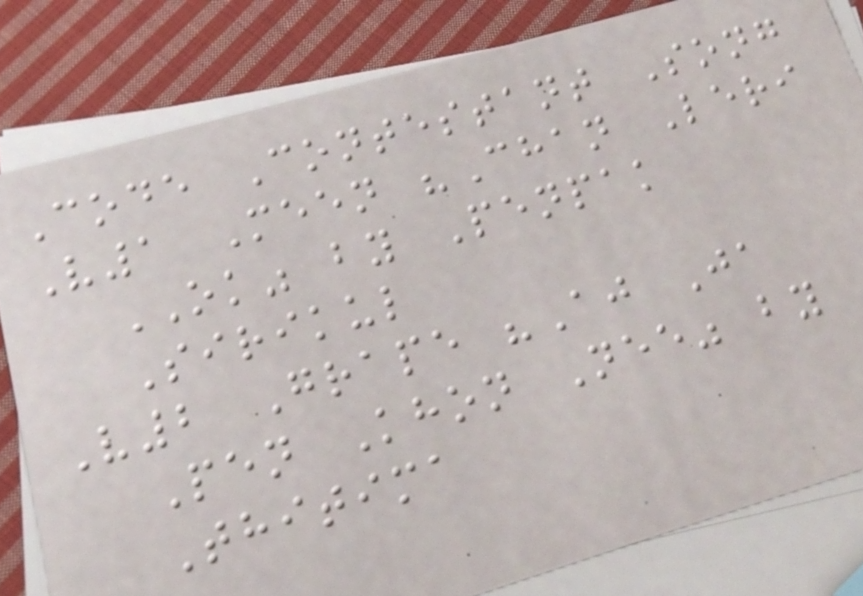Code Contestant Song
V1 Meen "Chan Leri
OK" by Penpak
Sirikul
V2 Grape "Aj Ja
Pen Khon Nee" by
Thitima
